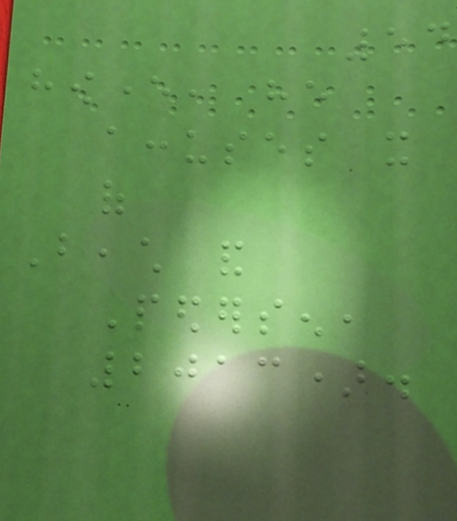54
however, he
accuses it
of
Beach and
Pedersen,
2013).
